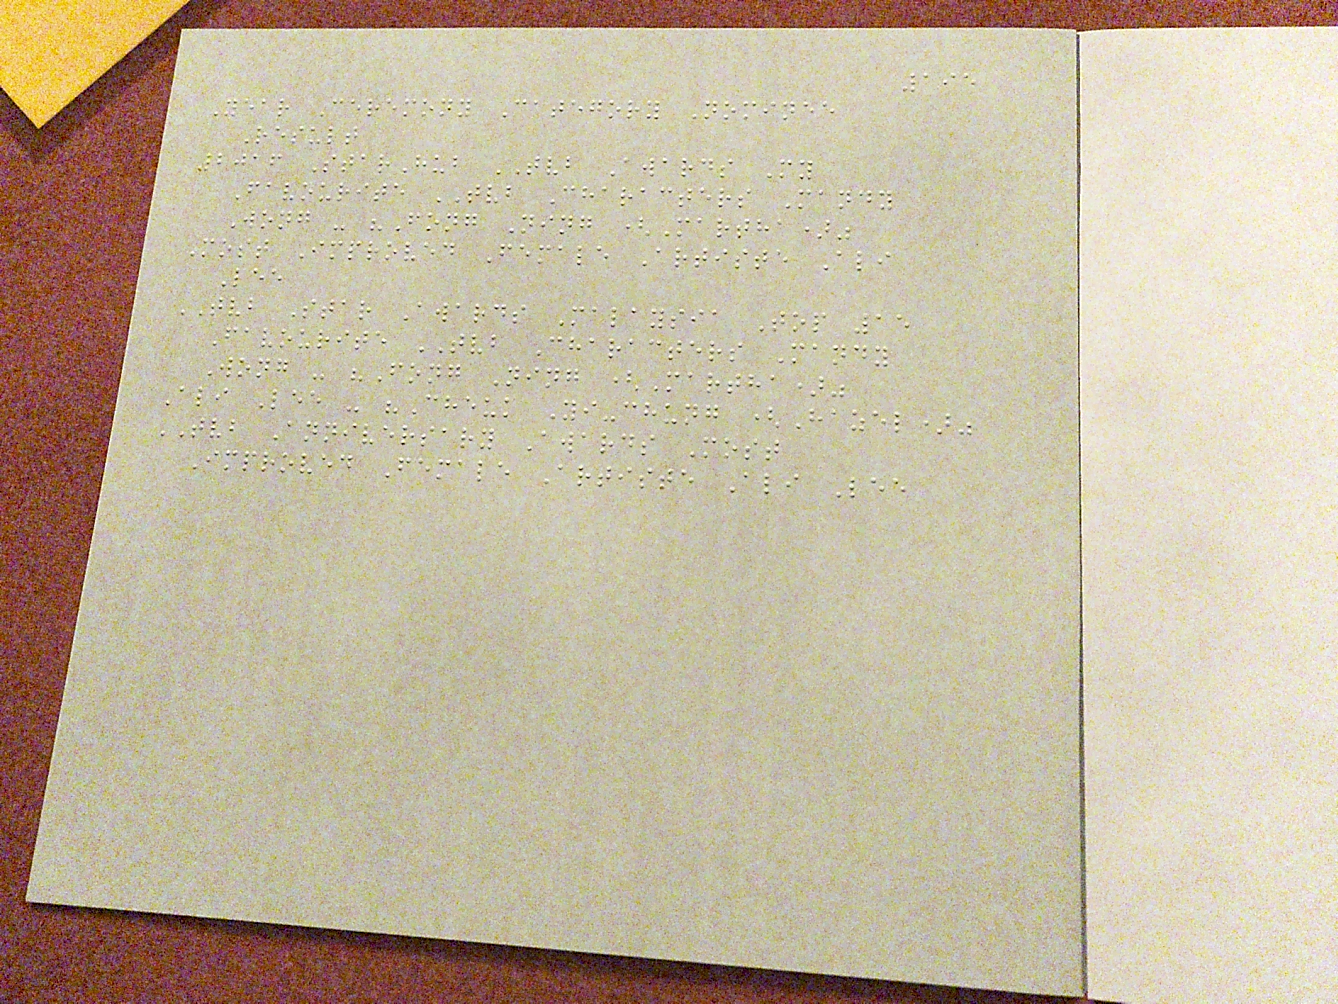195
Year Ceremony Category Nominee
Result
2016 StarHub TVB Awards My
Favourite TVB Characters Mandy
Wong - "Fong Ning (Martha)"
Most Improved Female Artiste Ali
Lee
TVB Star Awards Malaysia Top 15
Favourite TVB Characters Mandy
Wong - "Fong Ning (Martha)"
Ali Lee - "Cheuk Yi-chung (Hazel)"
TVB Anniversary Awards Most
Improved Female Artiste Ali Lee
